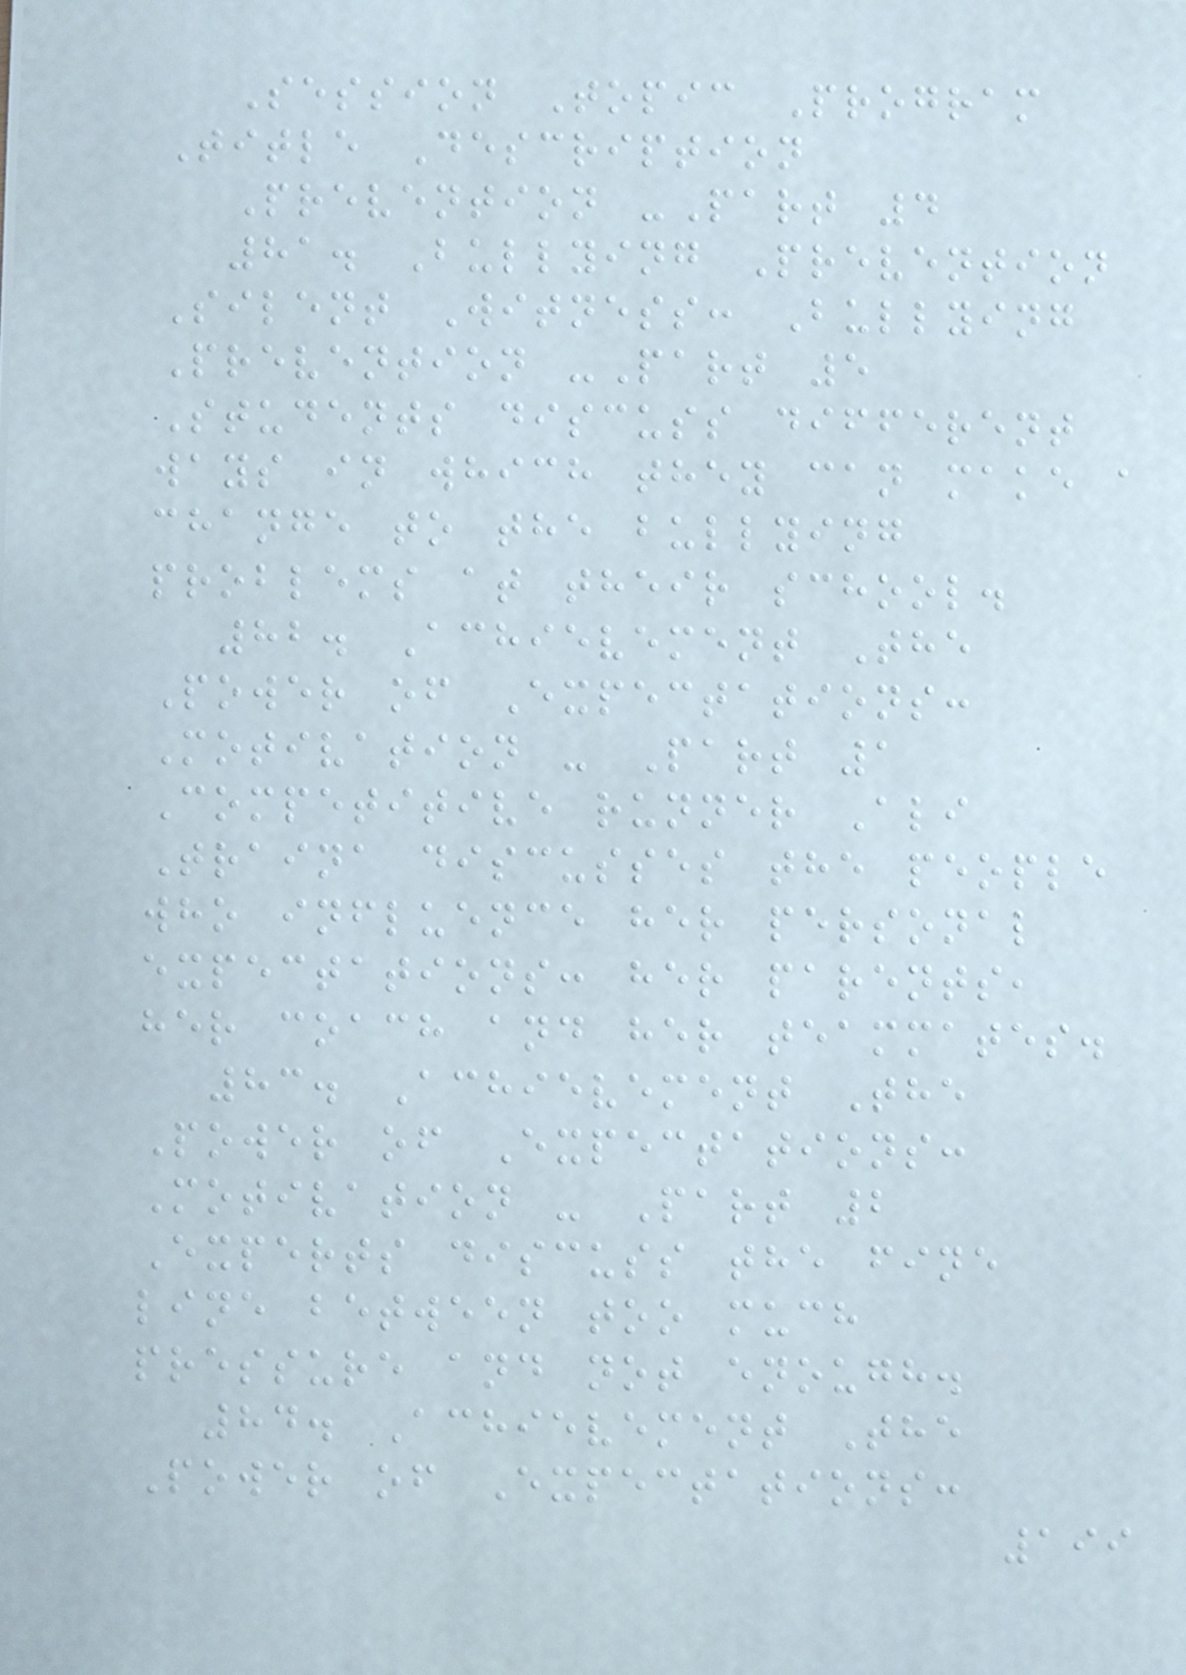Session Topic Program
Title Description
Prevention -Part 4
81. Bullying Prevention
Silent Witness: Bullying
Prevention -Part 5
Students discuss different
ways in which they can make a
change to the bullying
problems at their school.
82. Achievement The
Power of Expectations:
Motivation - Part 1
Competitive runner Ali
Traina discusses the people
who influence her personal
expectations: her parents,
her coach and her teammates.
83. Achievement The
Power of Expectations:
Motivation - Part 2
Experts discuss the fine
line between too much
pressure and not enough.
84. Achievement The
Power of Expectations:
199
